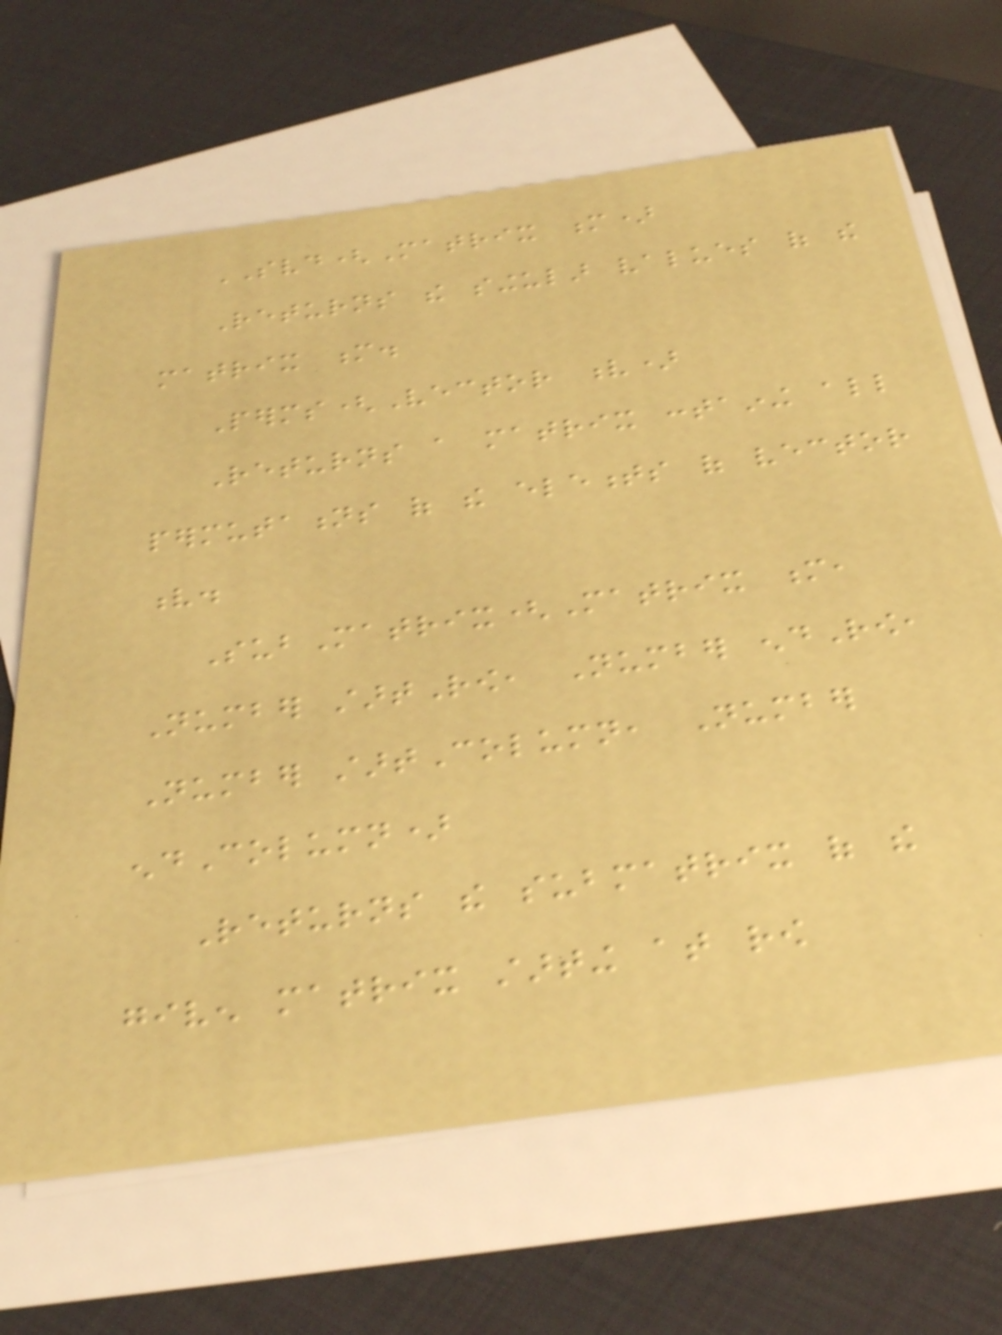SVD(Matrix m)
Returns the singular values of the
matrix m.
Perms(Vector v)
Returns a matrix containing all
permutations of the elements of vector
v.
SubMatrix(Matrix m,
Number startRow, Number endRow,
Number startColumn, Number
endColumn)
Returns the submatrix of the
given matrix starting at row
